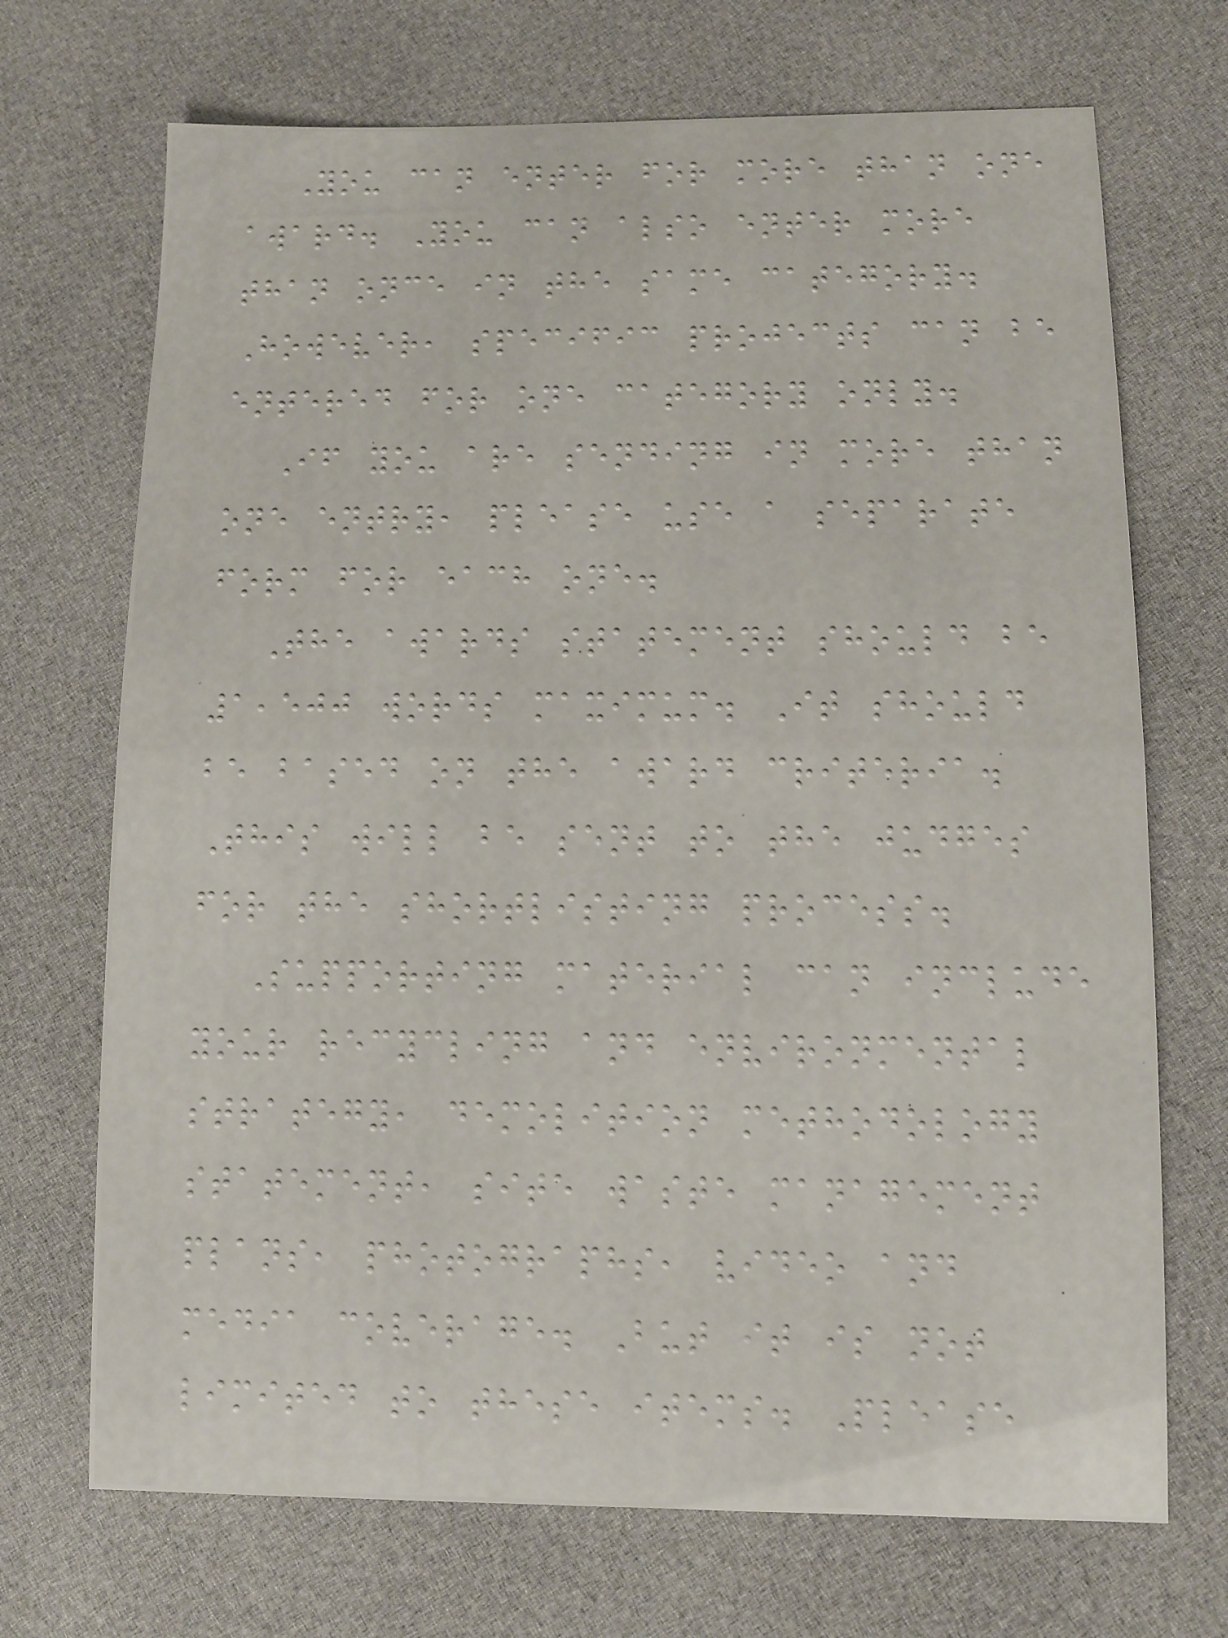You can enter for more than one
award. You can also enter more
than once in the same category.
However, specific projects can be
entered for one category only.
If you are sending in more than
one entry, please use a separate
form for each one.
The awards statement should be
1,500 words maximum. It should
be based on the award criteria.
This will be sent to the judges
for the shortlisting process.
Supporting material can include
your recycling and environmental
strategy, demolition methodology
statement, site waste management
plans, photographs, video and
media coverage. But it is not
limited to these items. Please
